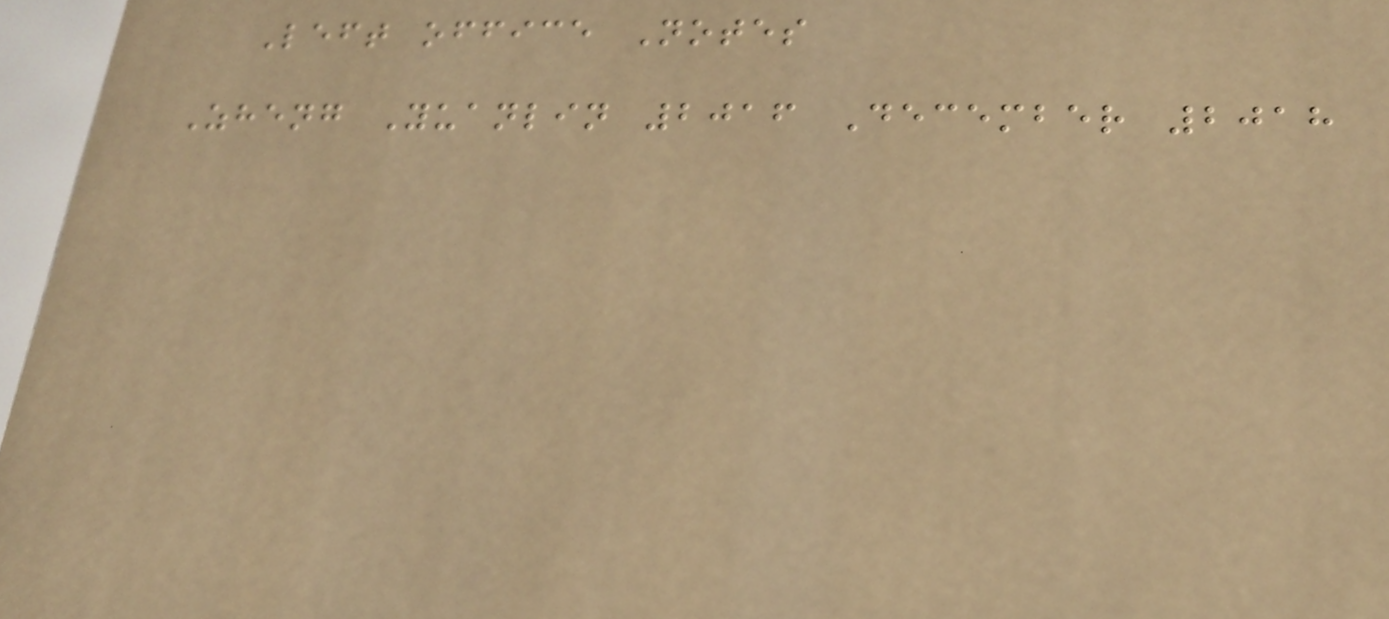Left office Notes
Zheng Yuanlin 2016 December 2018
